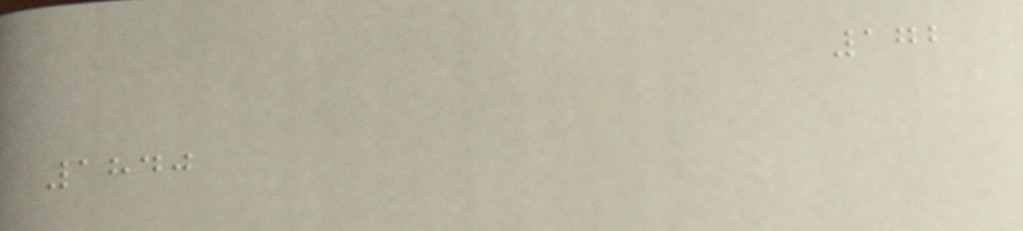172
1840
